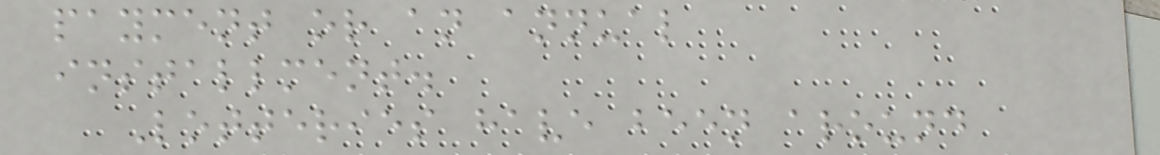payment or an annual
installment.
Lotteries have been around
